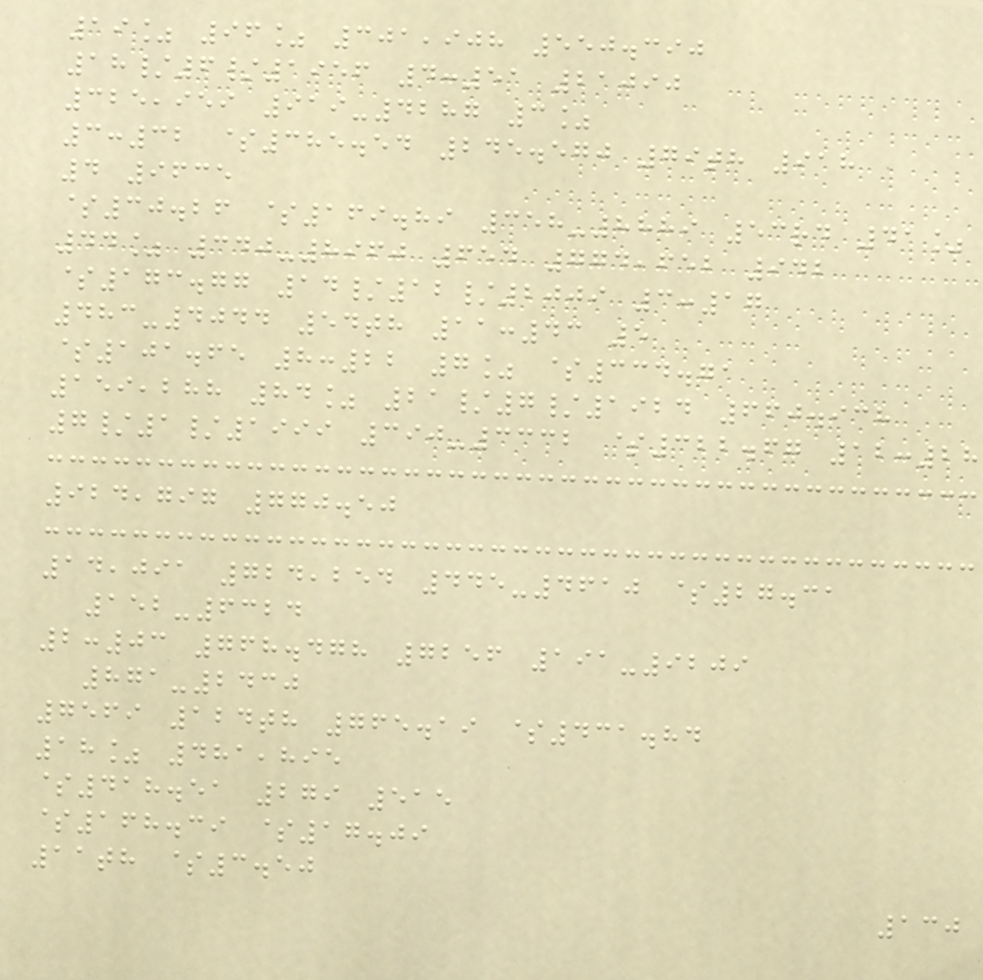19% 96% 301,908 550.390
18/6/1956 4:51 21090
325,959 919-4287 3%
3:32 $385.54 245.570 79th 918
4 9635
$30.26 $169.89 358-8889 53rd 41%
44% 340-8960 654 774,652 942
$173.77 14/12/2009 3:17
483-4044 54th 11:43 5
$101.65 8:22 7% $334.71
159,288 84% 21/7/1924 660.938
7/1/1999 390-3332 $322.67 12:28
924,797 770.50
14,091 724,254 445-4610 $27.31
152-6324
2:03 768.478 7256 191-9209
871-2430
7569 124th 765.19 $431.84
18% 481,895
$418.51 279 515
$168.39 $17.09
11th $3.50
130
